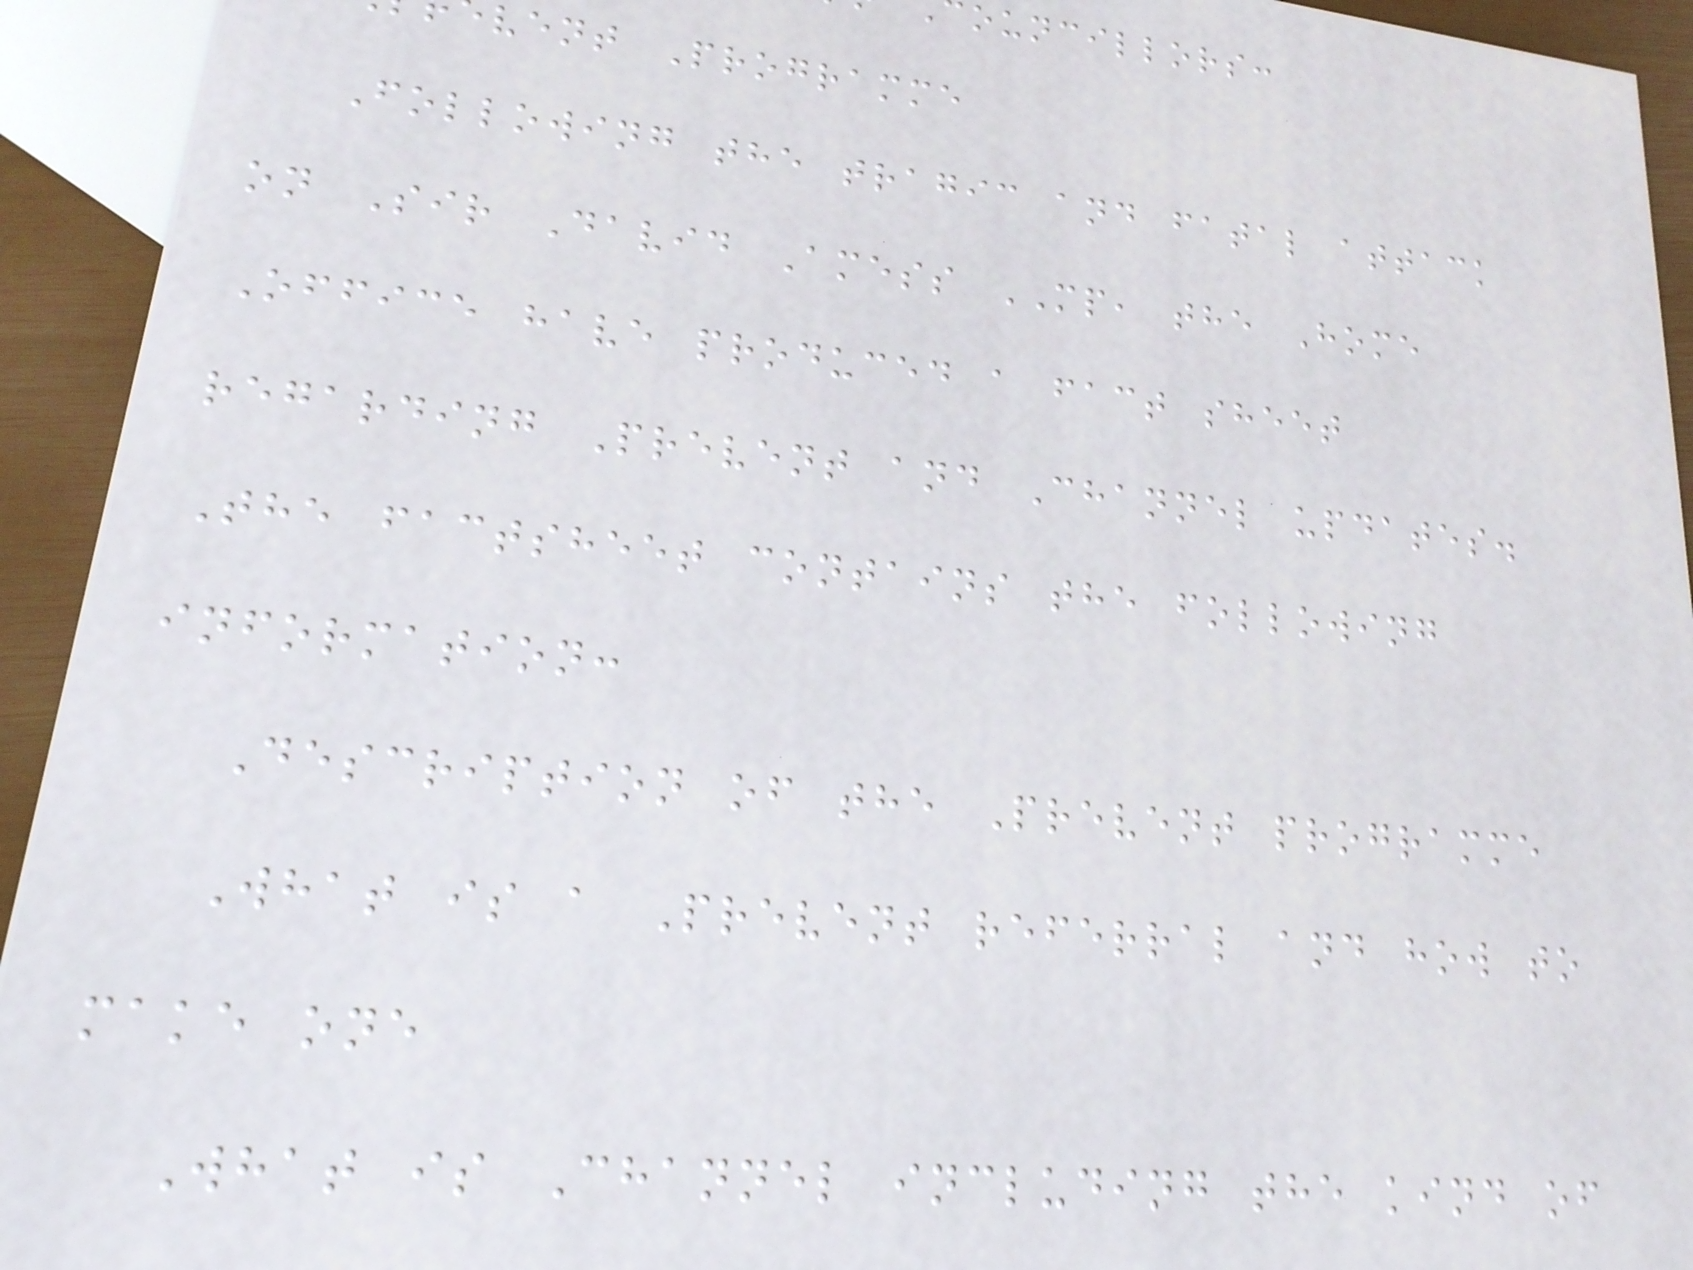ouncillors:
vent Programme
Following the tragic and fatal attack
on Sir David Amess MP, the Home
Office have produced a fact sheet
regarding Prevent and Channel updates.
The factsheet contains the following
information:
Description of the Prevent programme
What is a Prevent referral and how to
make one
What is Channel including the kind of
